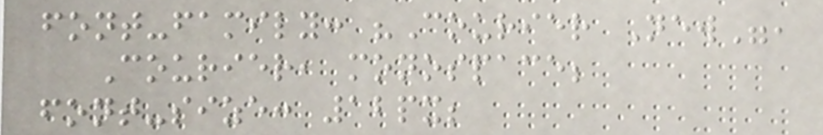font-family: "Courier New",
Courier, monospace;
font-size: 12px;
